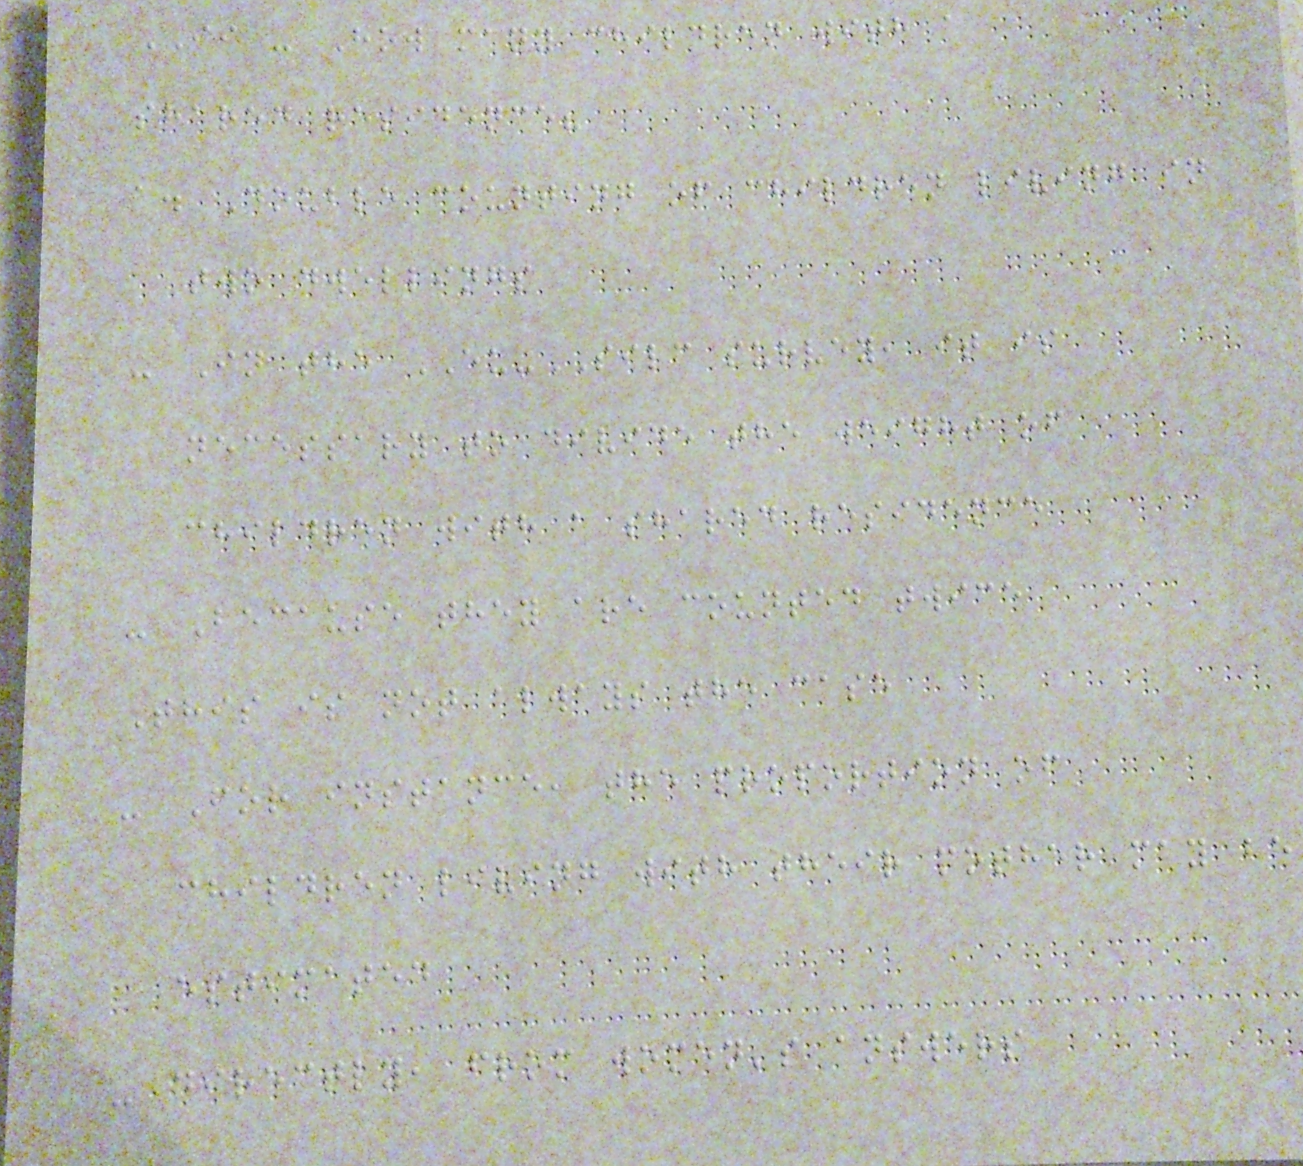II - How many children with a
shared residence?
a. Double counting of children living in
two dwellings
- In the EU-SILC survey, it is
necessary to divide the weight of
children with a shared residence
- Because they are counted twice
This is not always the case
- For instance, the proportion of
children living with their mother may be
estimated
- directly, from women's answers
